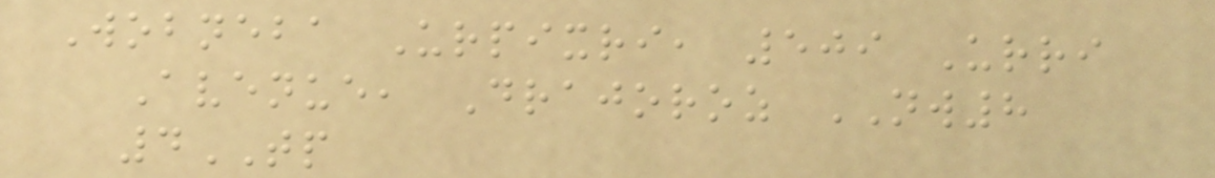Wobneba Urpixri, 509 Urri
Avenue, Drajoroz NW8
4TP
